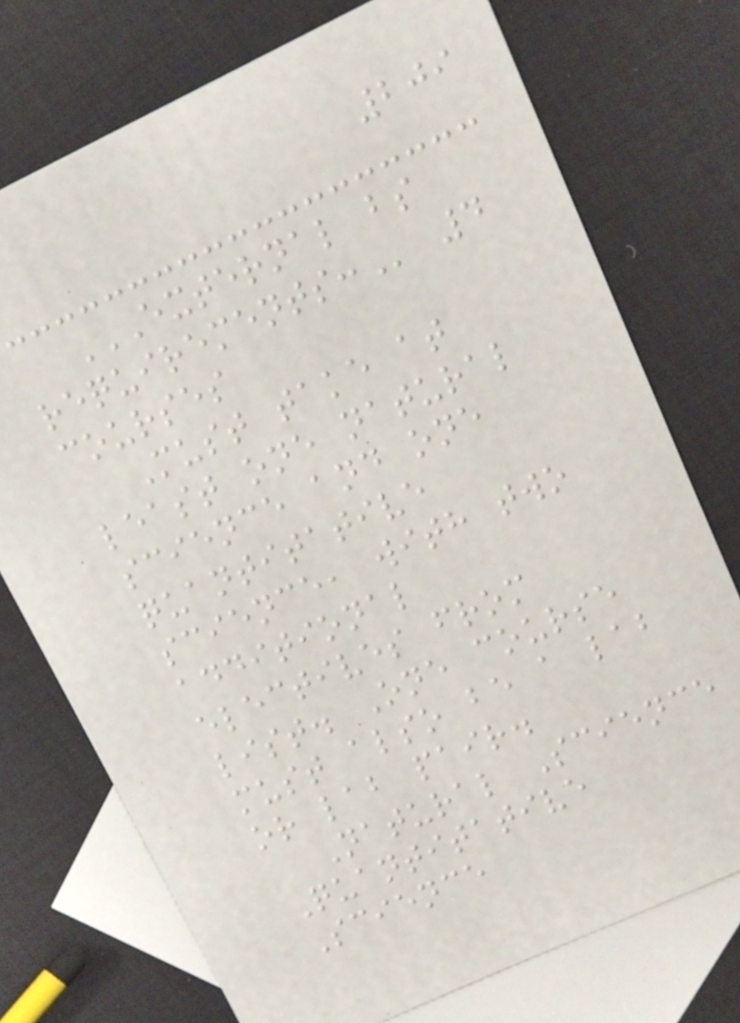209
EXTERNAL BS
REQUIREMENTS: 4
courses
Must take at
least one natural
science and one
quantitative
science, with two
additional
electives from
list. One course
must also be a lab
or lab pair.
Natural Science
Quantitative
Science
